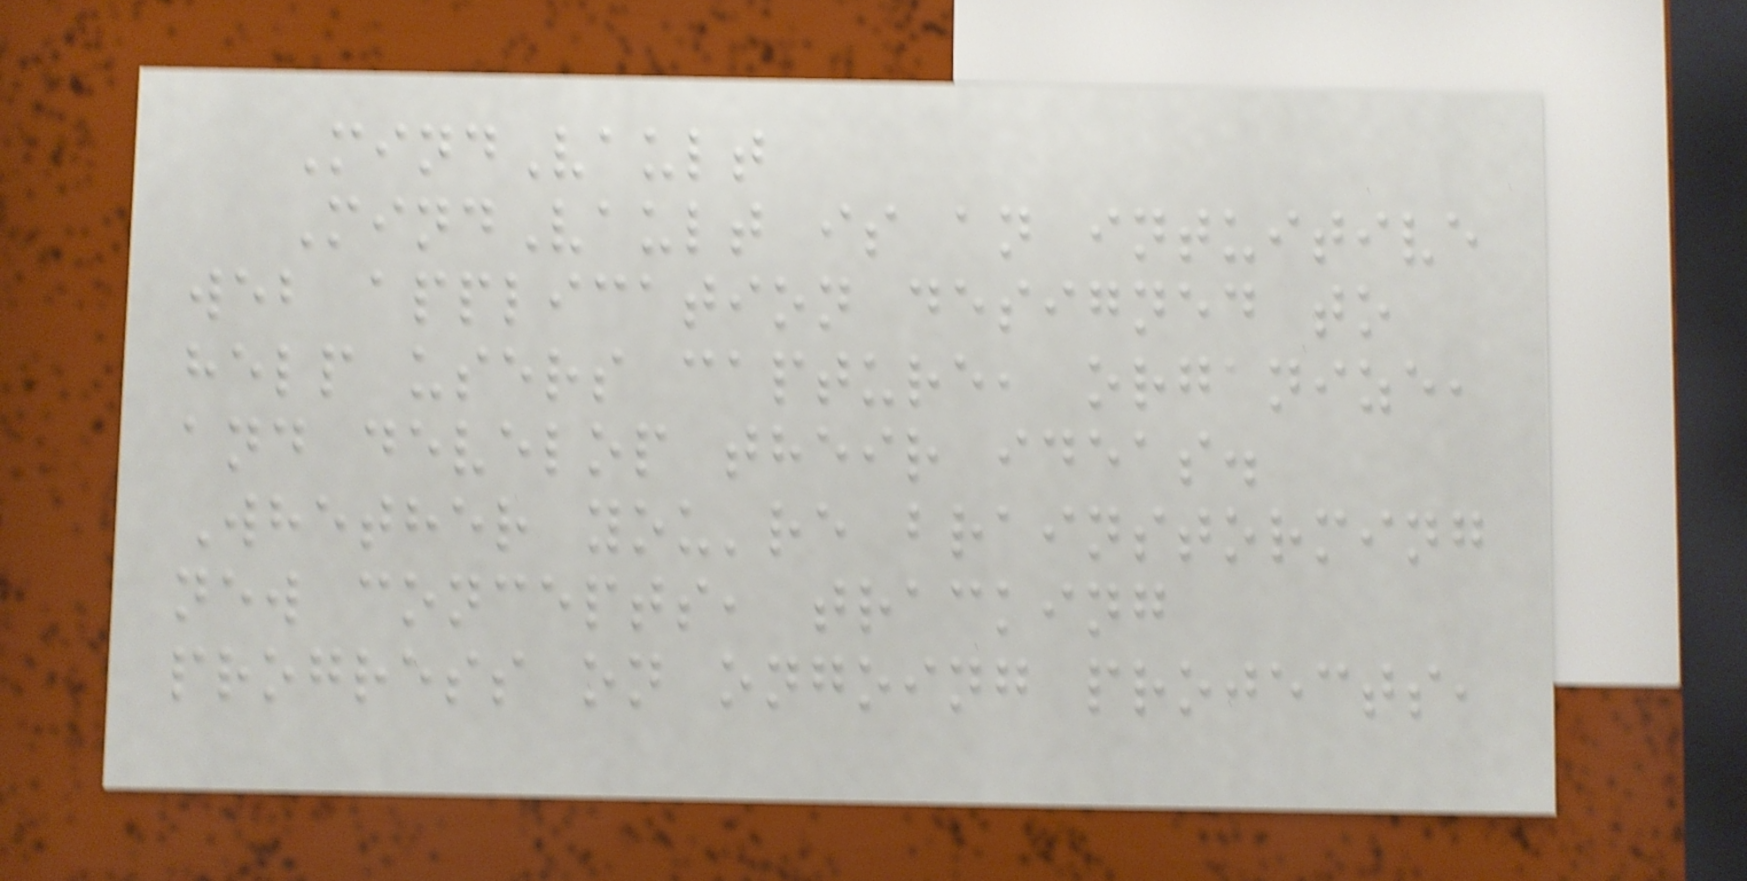MindVault
MindVault is an intuitive
web application designed to
help users capture, organize,
and develop their ideas.
Whether you're brainstorming
new concepts, tracking
progress on ongoing projects,
